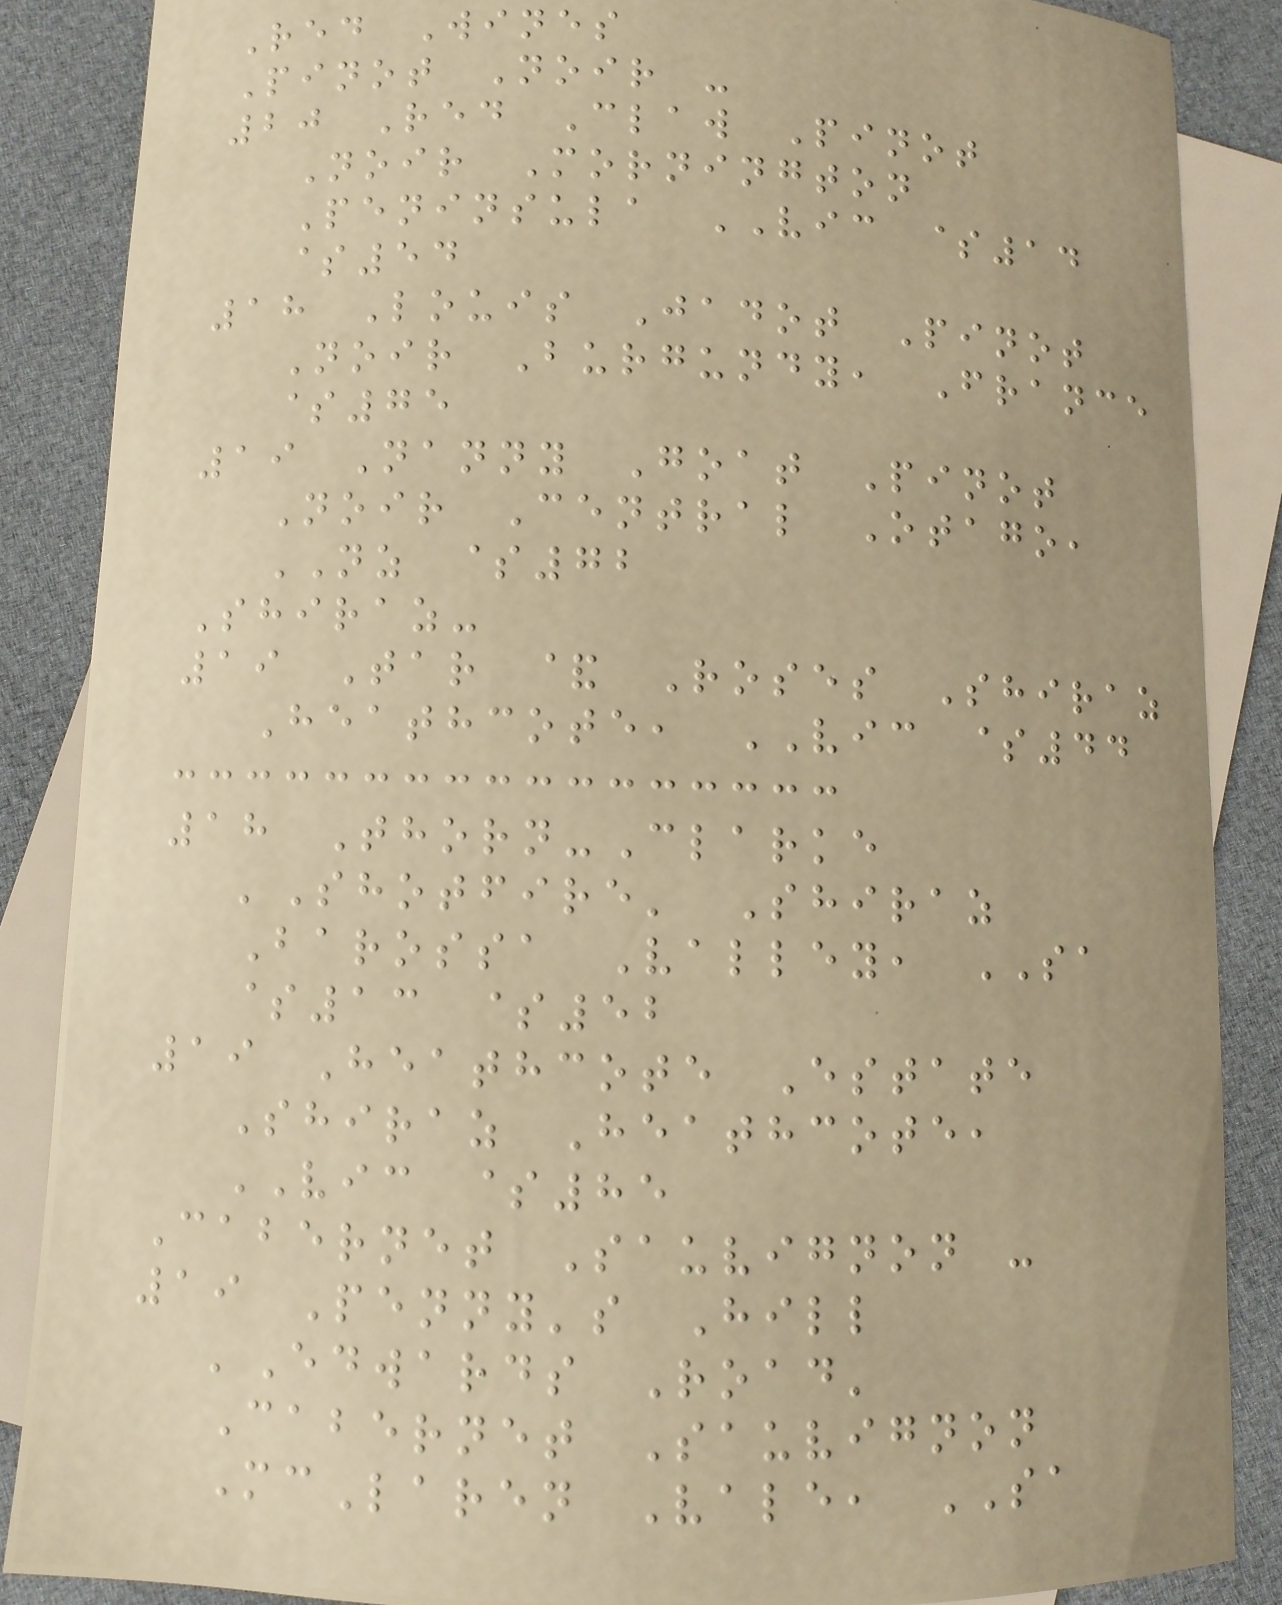Red Wines
Pinot Noir -
20 Red Claw Pinot
Noir Mornington
Peninsula VIC $14
$54
18 Louis Jadot Pinot
Noir Burgundy, France
$75
19 Nanny Goat Pinot
Noir Central Otago,
NZ $72
Shiraz-
19 Tar & Roses Shiraz
Heathcote, VIC $44
18 Thorn-Clarke
'Shotfire' Shiraz
Barossa Valley, SA
$13 $52
19 Heathcote Estate
Shiraz Heathcote,
VIC $85
Cabernet Sauvignon -
19 Penny's Hill
'Edwards Road'
Cabernet Sauvignon
McLaren Vale, SA
